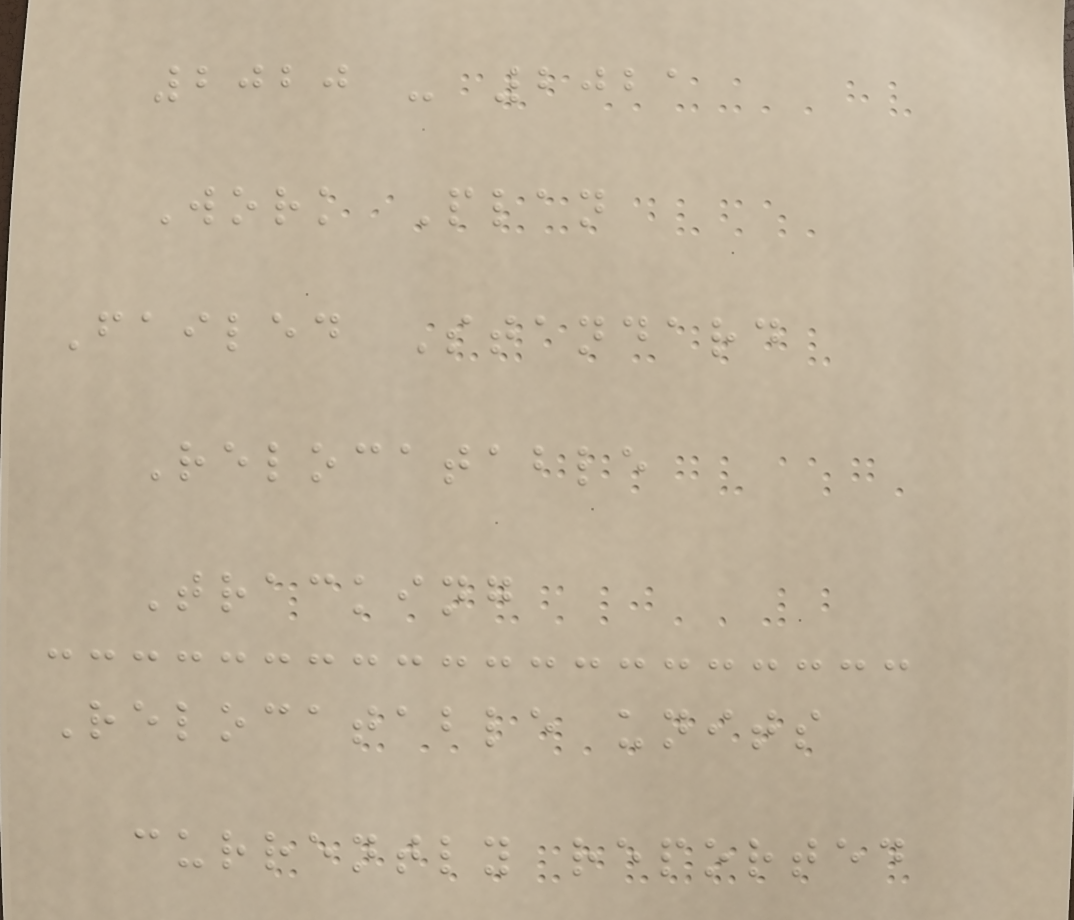2020 - 2021
Work Plan
Failed Standard
Relocatable
Tracking
Relocatable units
currently reported
